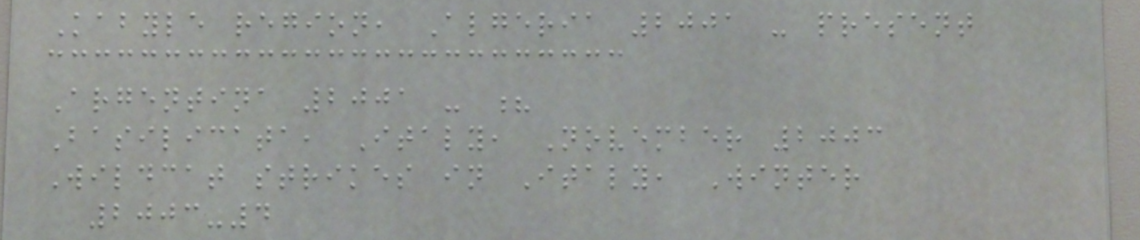Kabyle region, Algeria 2001 - present
Argentina 2001 - ?
Basilicata, Italy, November 2003
Wildcat strikes in Italy, Winter
2003-4
